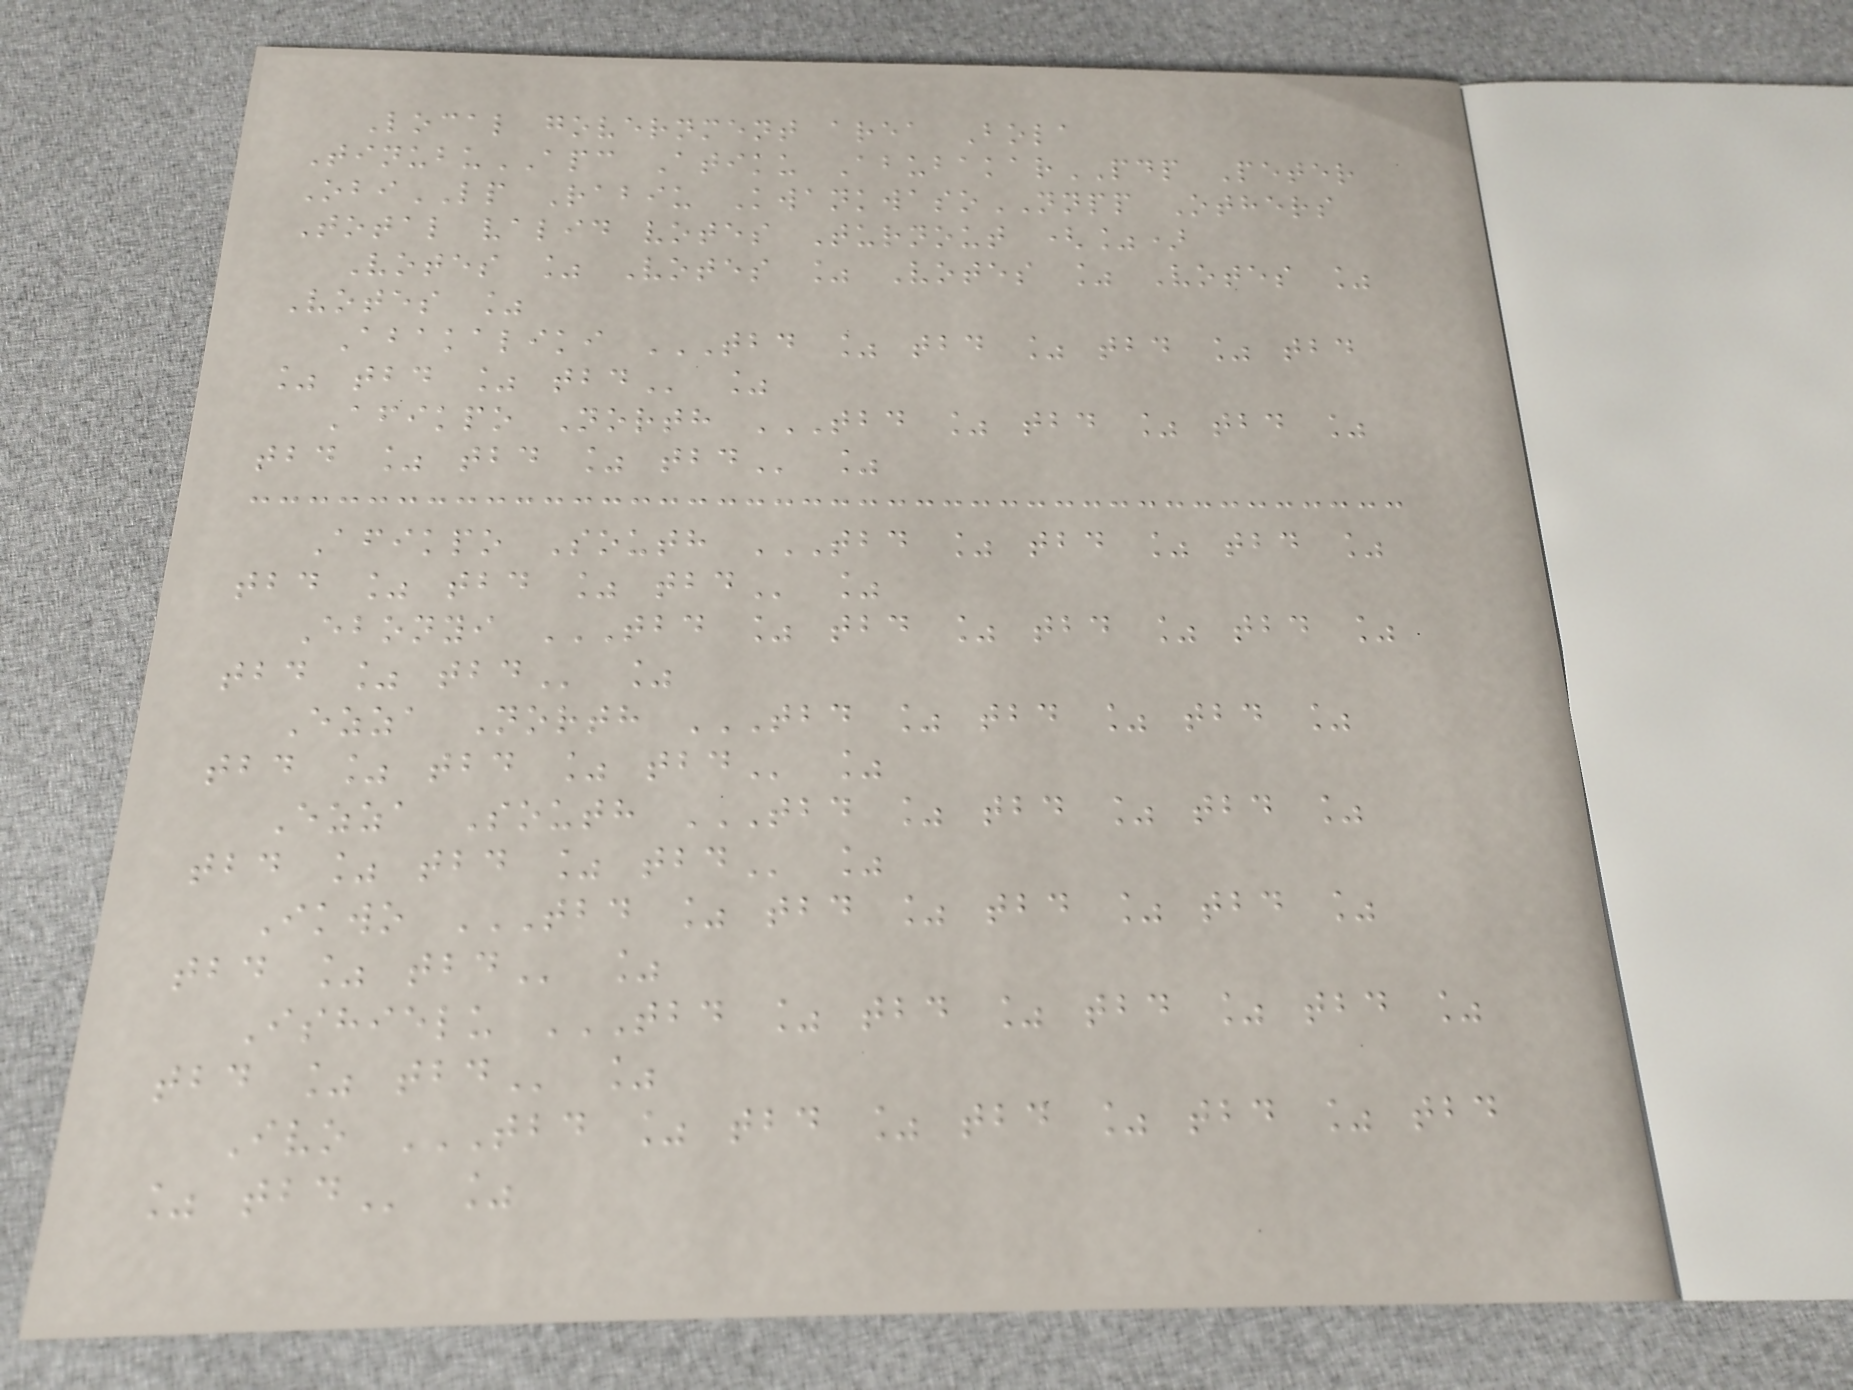Local government area Bola
TinubuAPC Atiku AbubakarPDP Peter
ObiLP Rabiu KwankwasoNNPP Others
Total valid votes Turnout (%)
Votes % Votes % Votes % Votes %
Votes %
Abakaliki TBD % TBD % TBD % TBD
% TBD % TBD %
Afikpo North TBD % TBD % TBD %
TBD % TBD % TBD %
Afikpo South TBD % TBD % TBD %
TBD % TBD % TBD %
Ebonyi TBD % TBD % TBD % TBD %
TBD % TBD %
Ezza North TBD % TBD % TBD %
TBD % TBD % TBD %
Ezza South TBD % TBD % TBD %
TBD % TBD % TBD %
Ikwo TBD % TBD % TBD % TBD %
TBD % TBD %
Ishielu TBD % TBD % TBD % TBD %
TBD % TBD %
Ivo TBD % TBD % TBD % TBD % TBD
% TBD %
